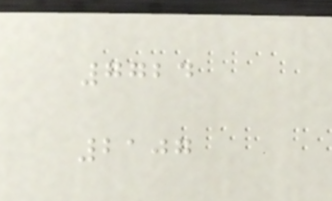7724
2107
